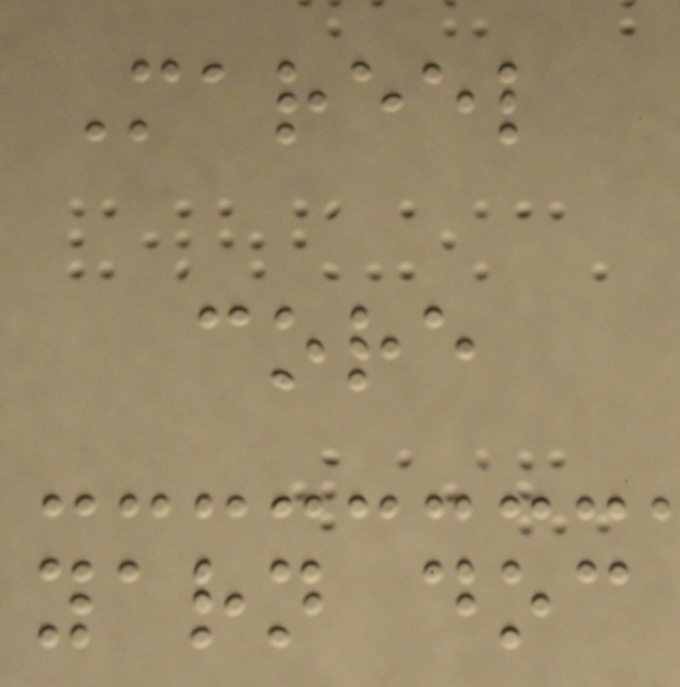Mareel
core
yarn doc
